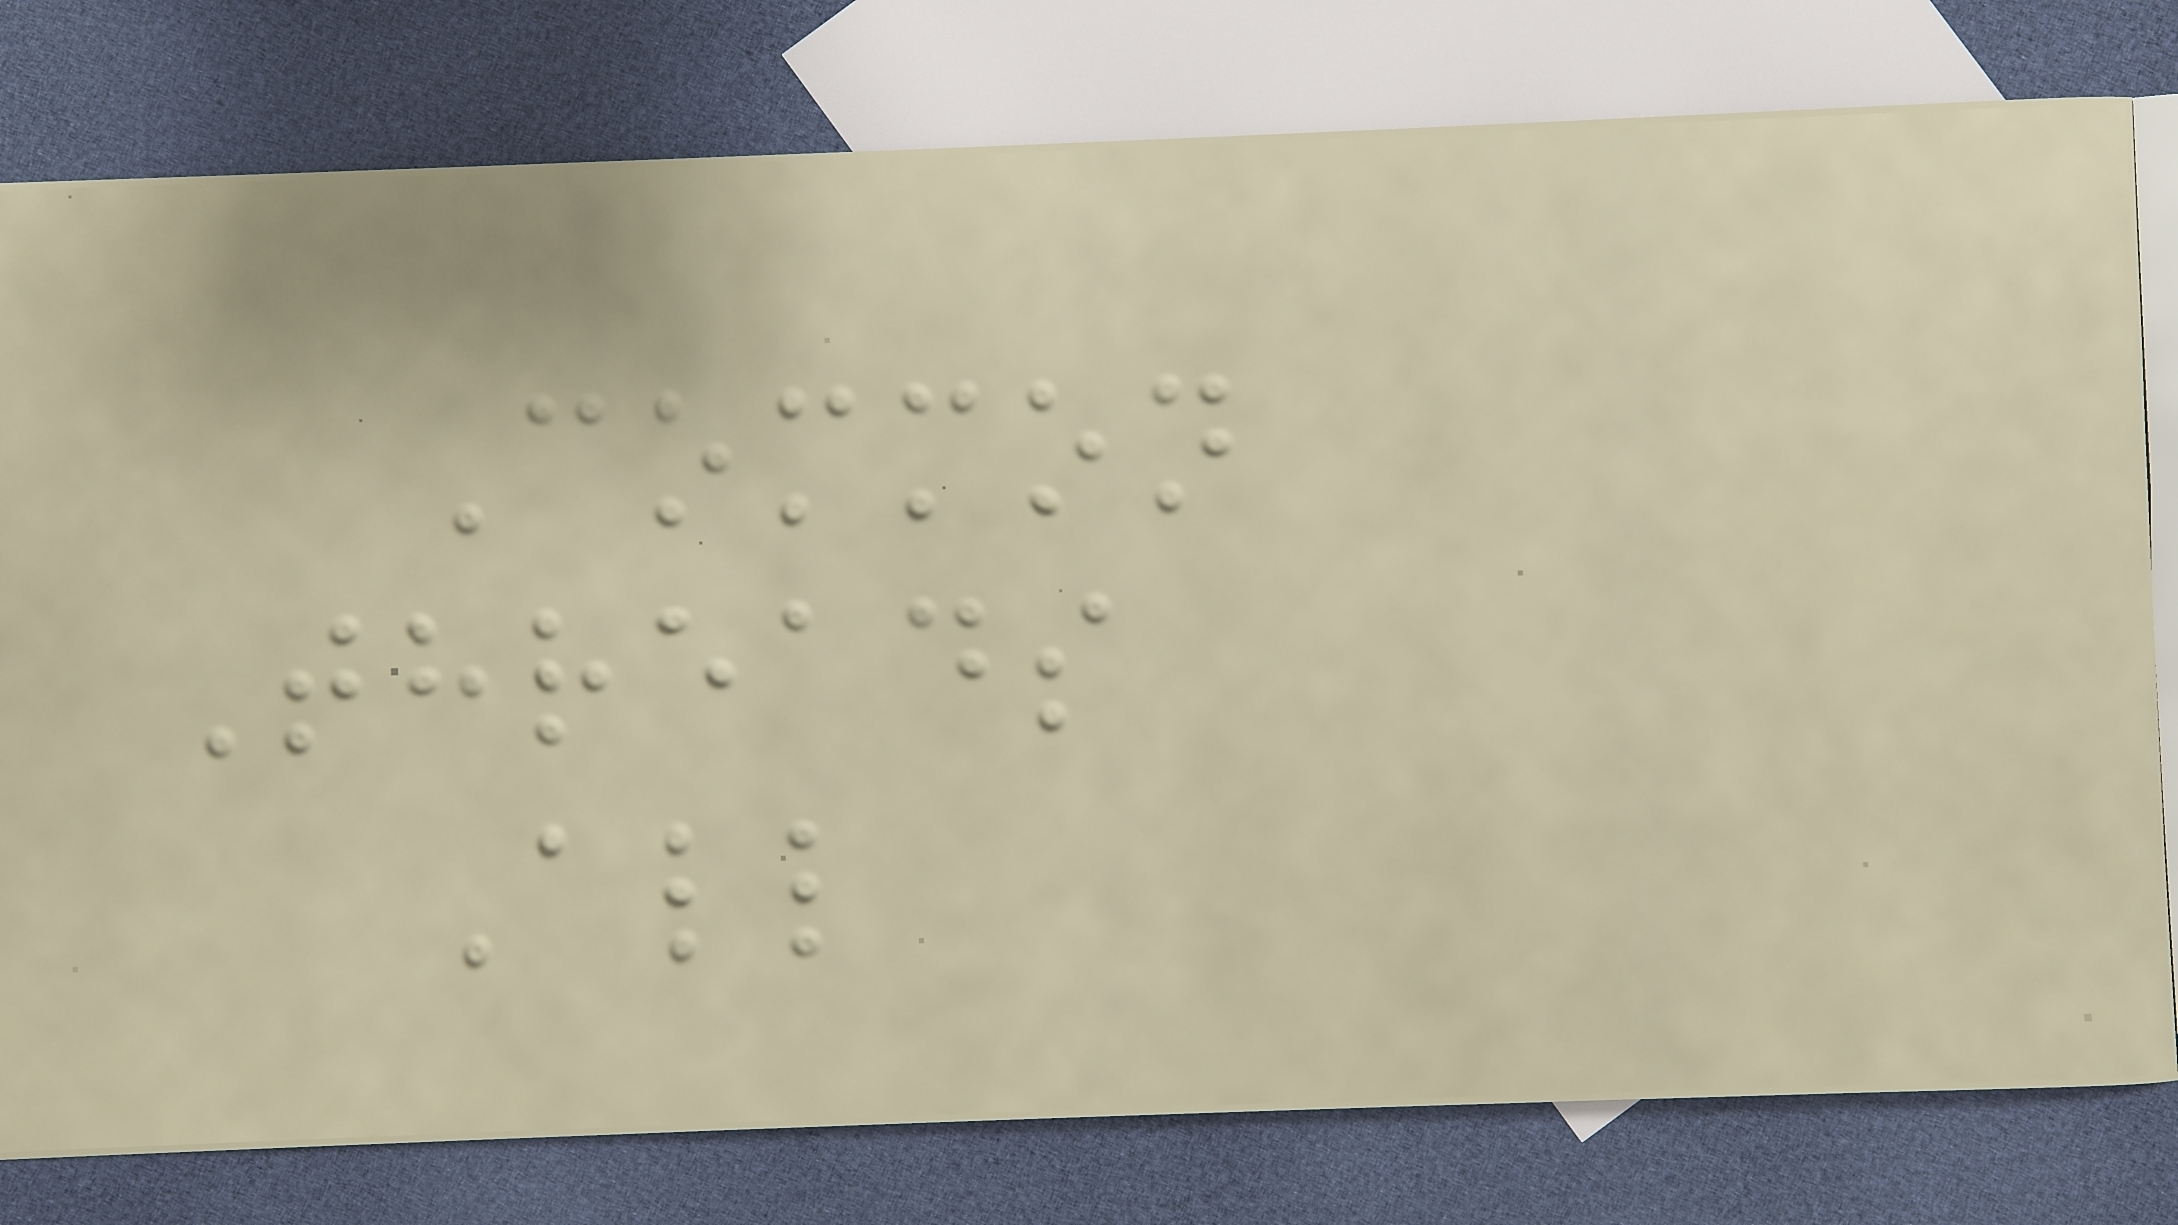Common
Threads
All
